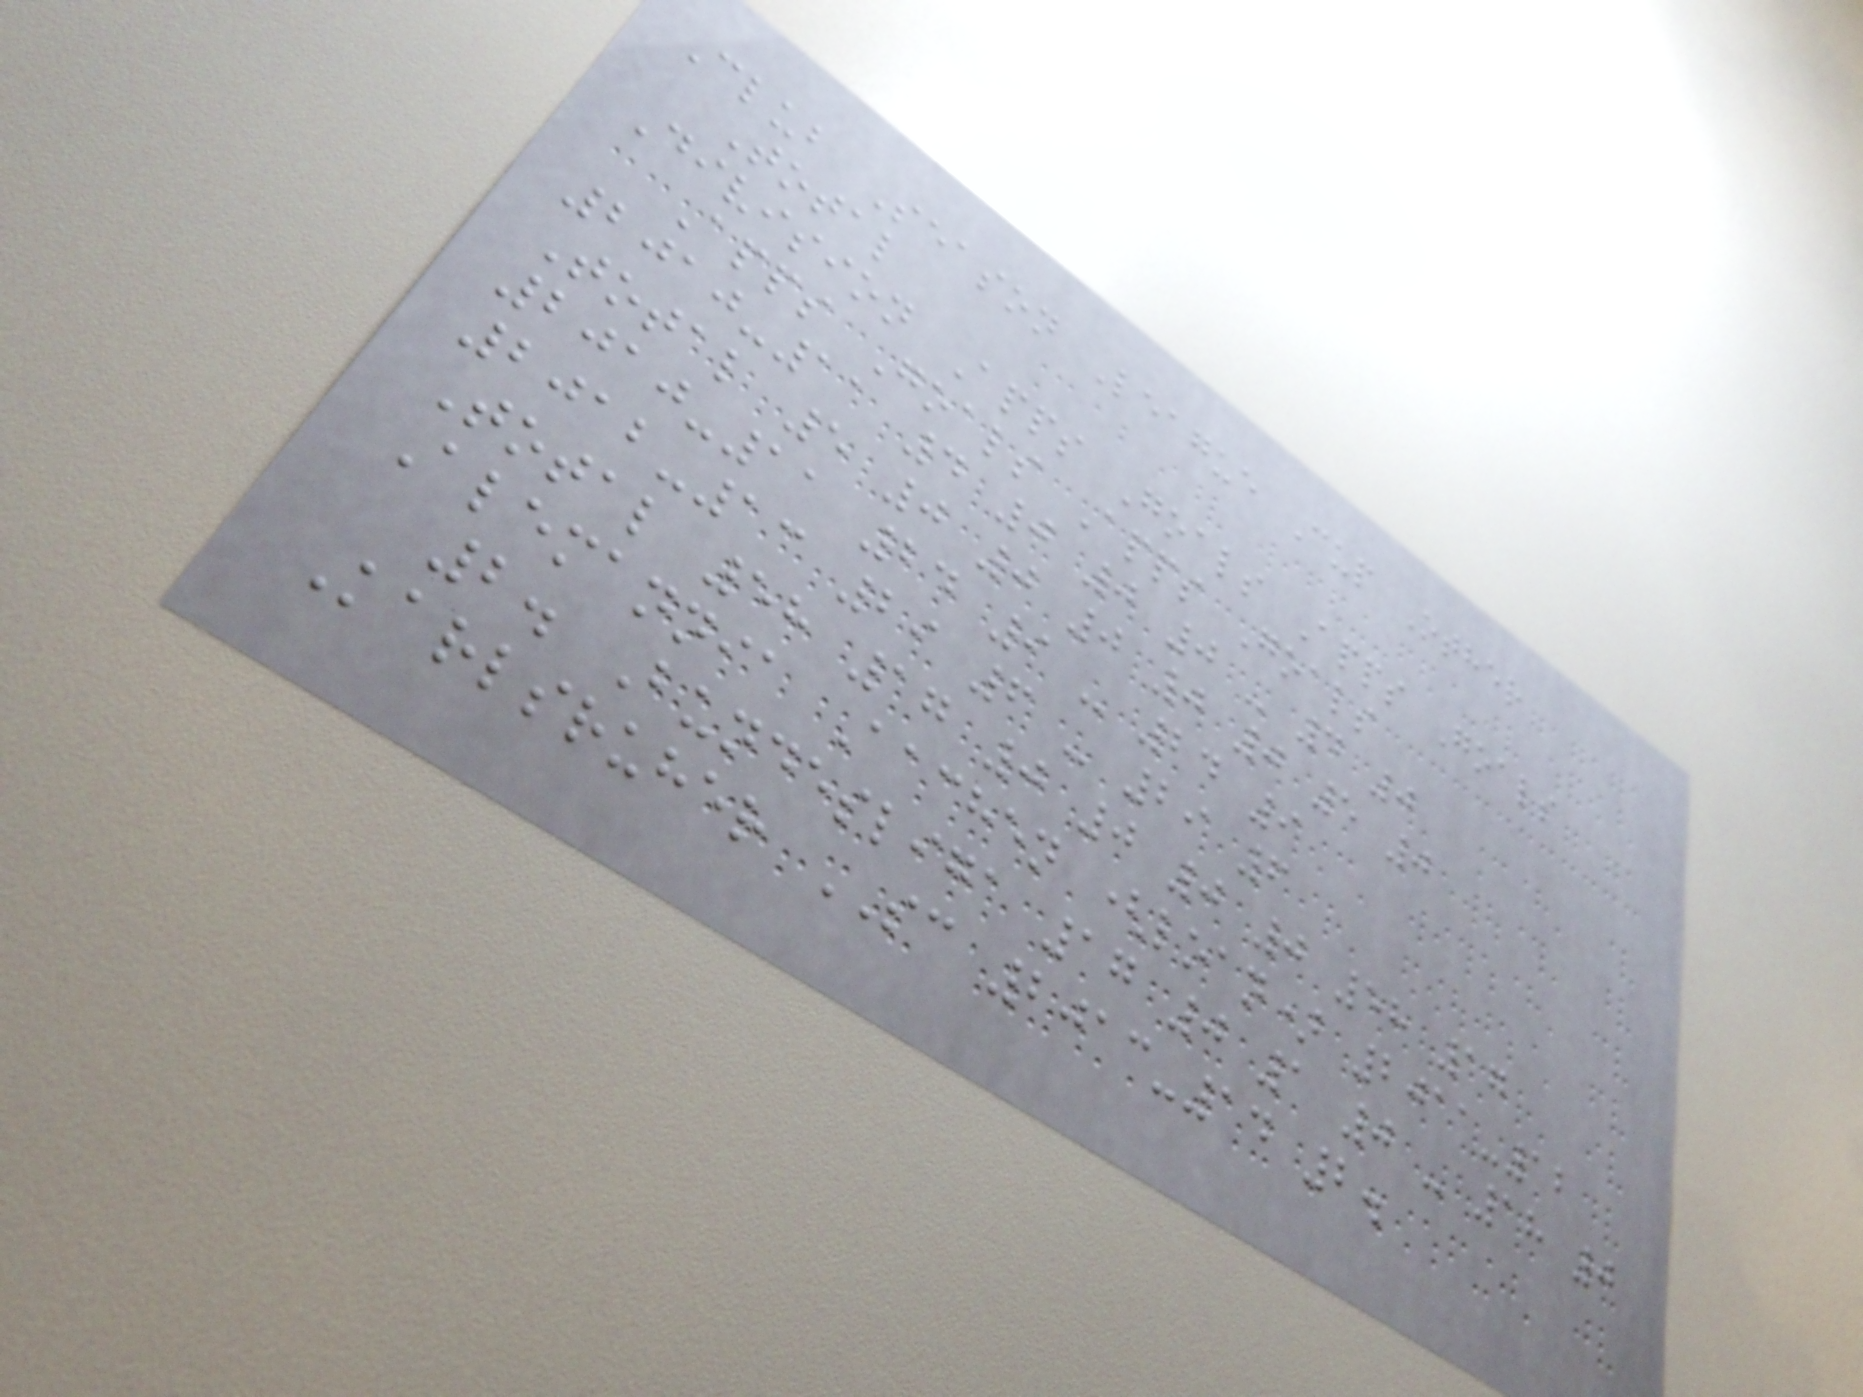Club Season League Cup Other
Total
Division Apps Goals Apps Goals
Apps Goals Apps Goals
2010-11 4 0 0 0 - 4 0
Total 5 0 0 0 0 0 5 0
2010-11 24 9 - 24 9
2012-13 29 6 - 29 6
Total 58 17 0 0 0 0 58 17
Alemannia Aachen (loan) 2011-12
2. Bundesliga 17 0 1 0 - 18 0
Karlsruher SC 2013-14 2.
